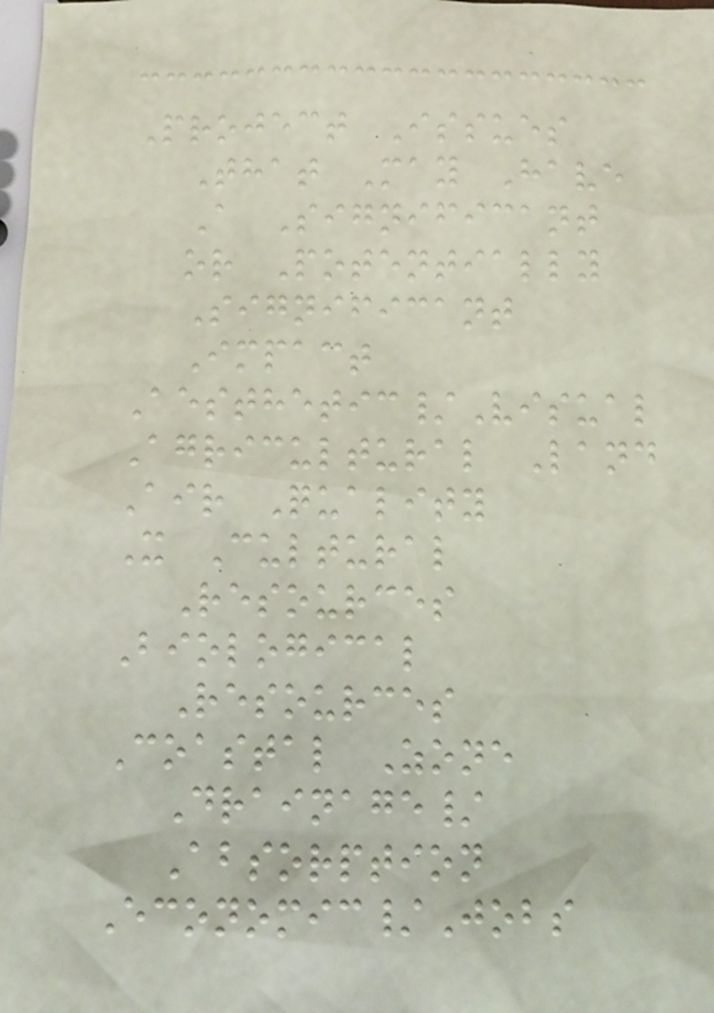Project Issues
That May Have
A Significant
or Potentially
Significant
Impact
Aesthetic/Visual
Agricultural Land
Air Quality
X Cultural
Resources
Biological
Resources
Coastal Zone
Drainage/
Absorption
Economic/Jobs
